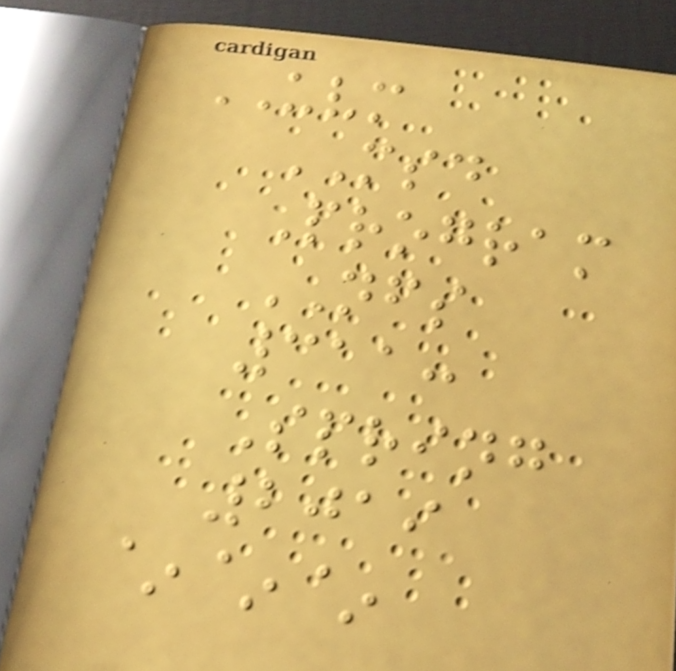UVM
MSD
Program
NFS
311:
Spring
2019
~~~
